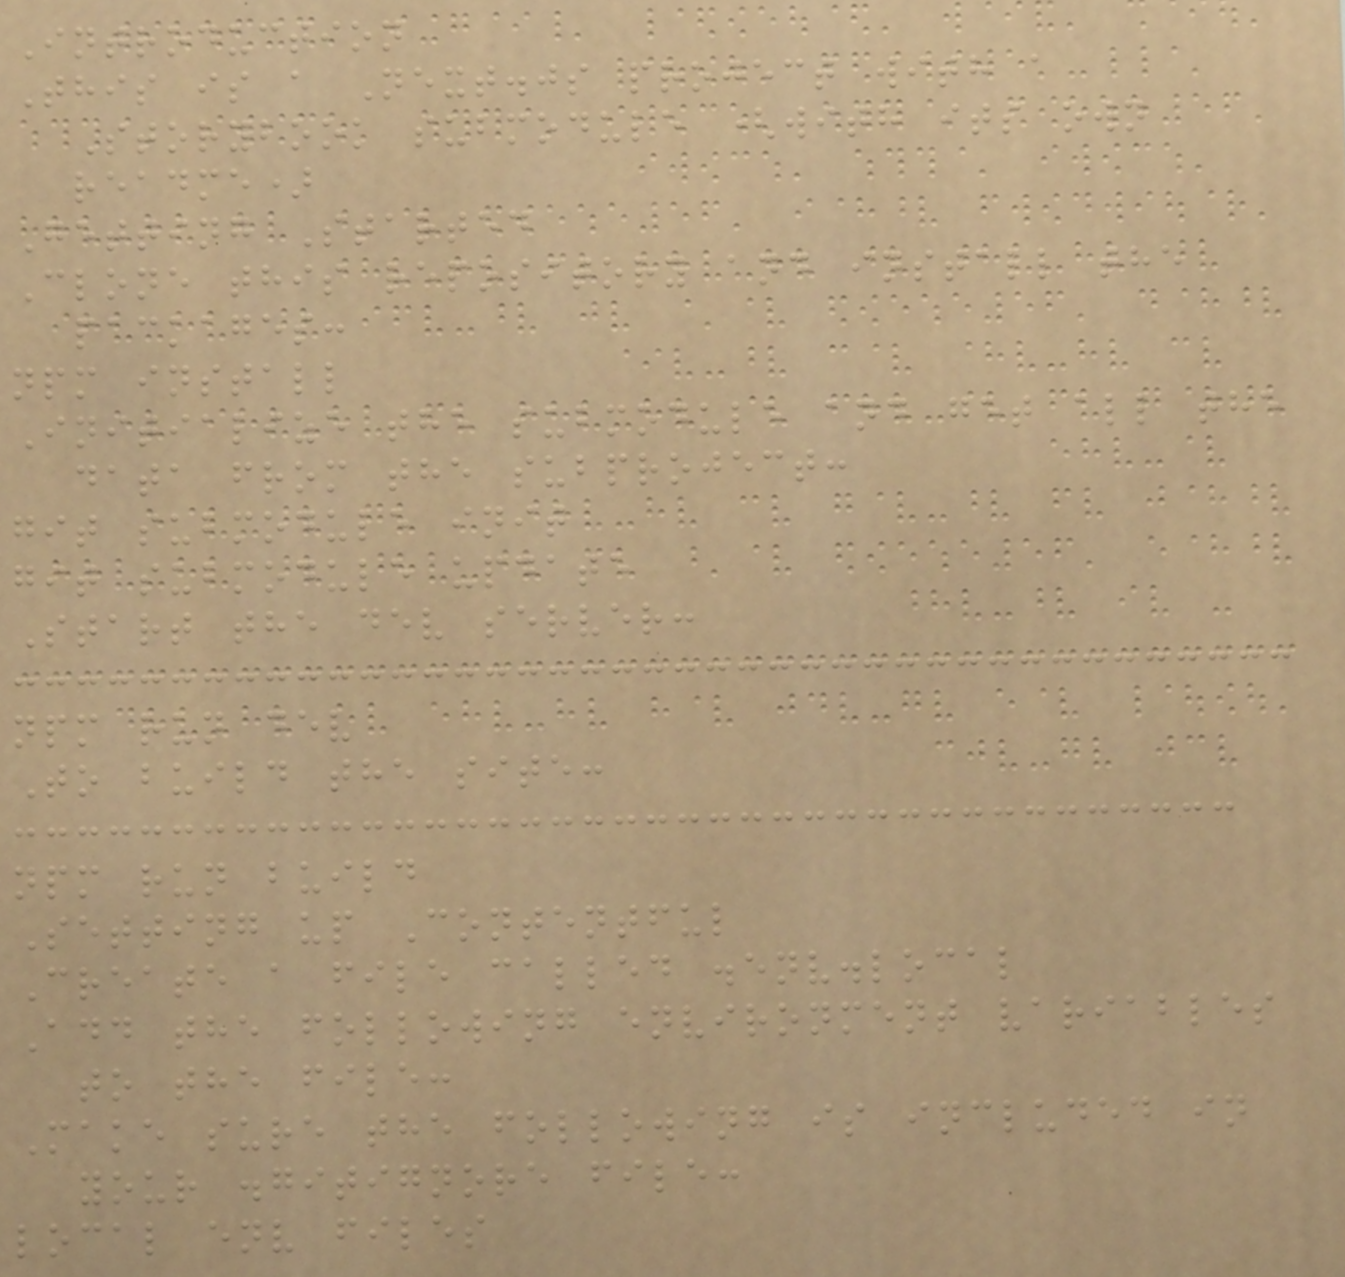Introduction
This is a Next.js project with a
Storybook submodule (with its own
readme)
Getting Started
Clone this repository and install the
packages:
npm install
Initialize the submodule and get all the
data from the subproject:
git submodule init
git submodule update
Start the dev server:
npm run dev
To build the site:
npm run build
Setting up Contentful
Create a file called .env.local
Add the following environment variables
to the file:
Make sure the following is included in
your .gitignore file:
local env files
